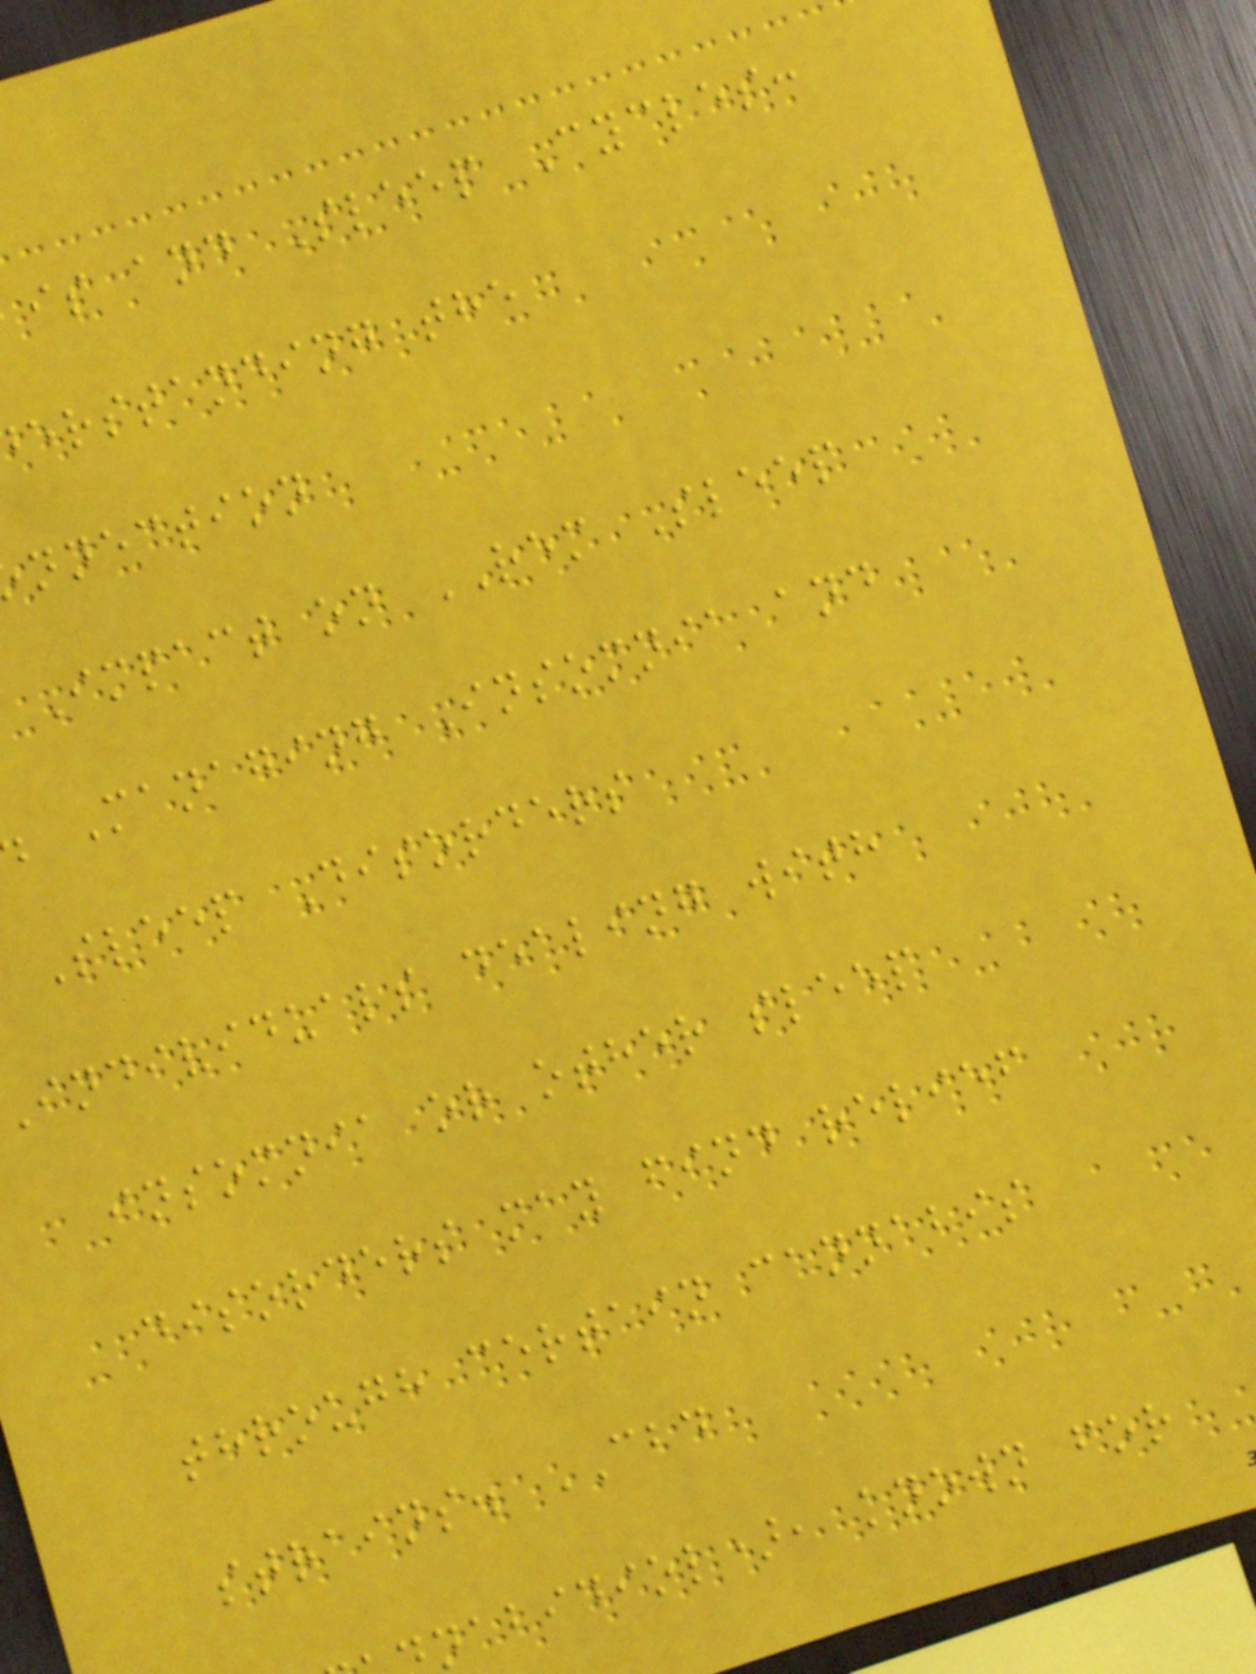is and Sleep Cycles:
erstanding the
nnection
Impact on REM Sleep
Managing Insomnia and
Sleep Disorders
individuals dealing with
insomnia or other sleep
disorders may find relief
through certain cannabis
strains. CBD
nabidiol), known for
